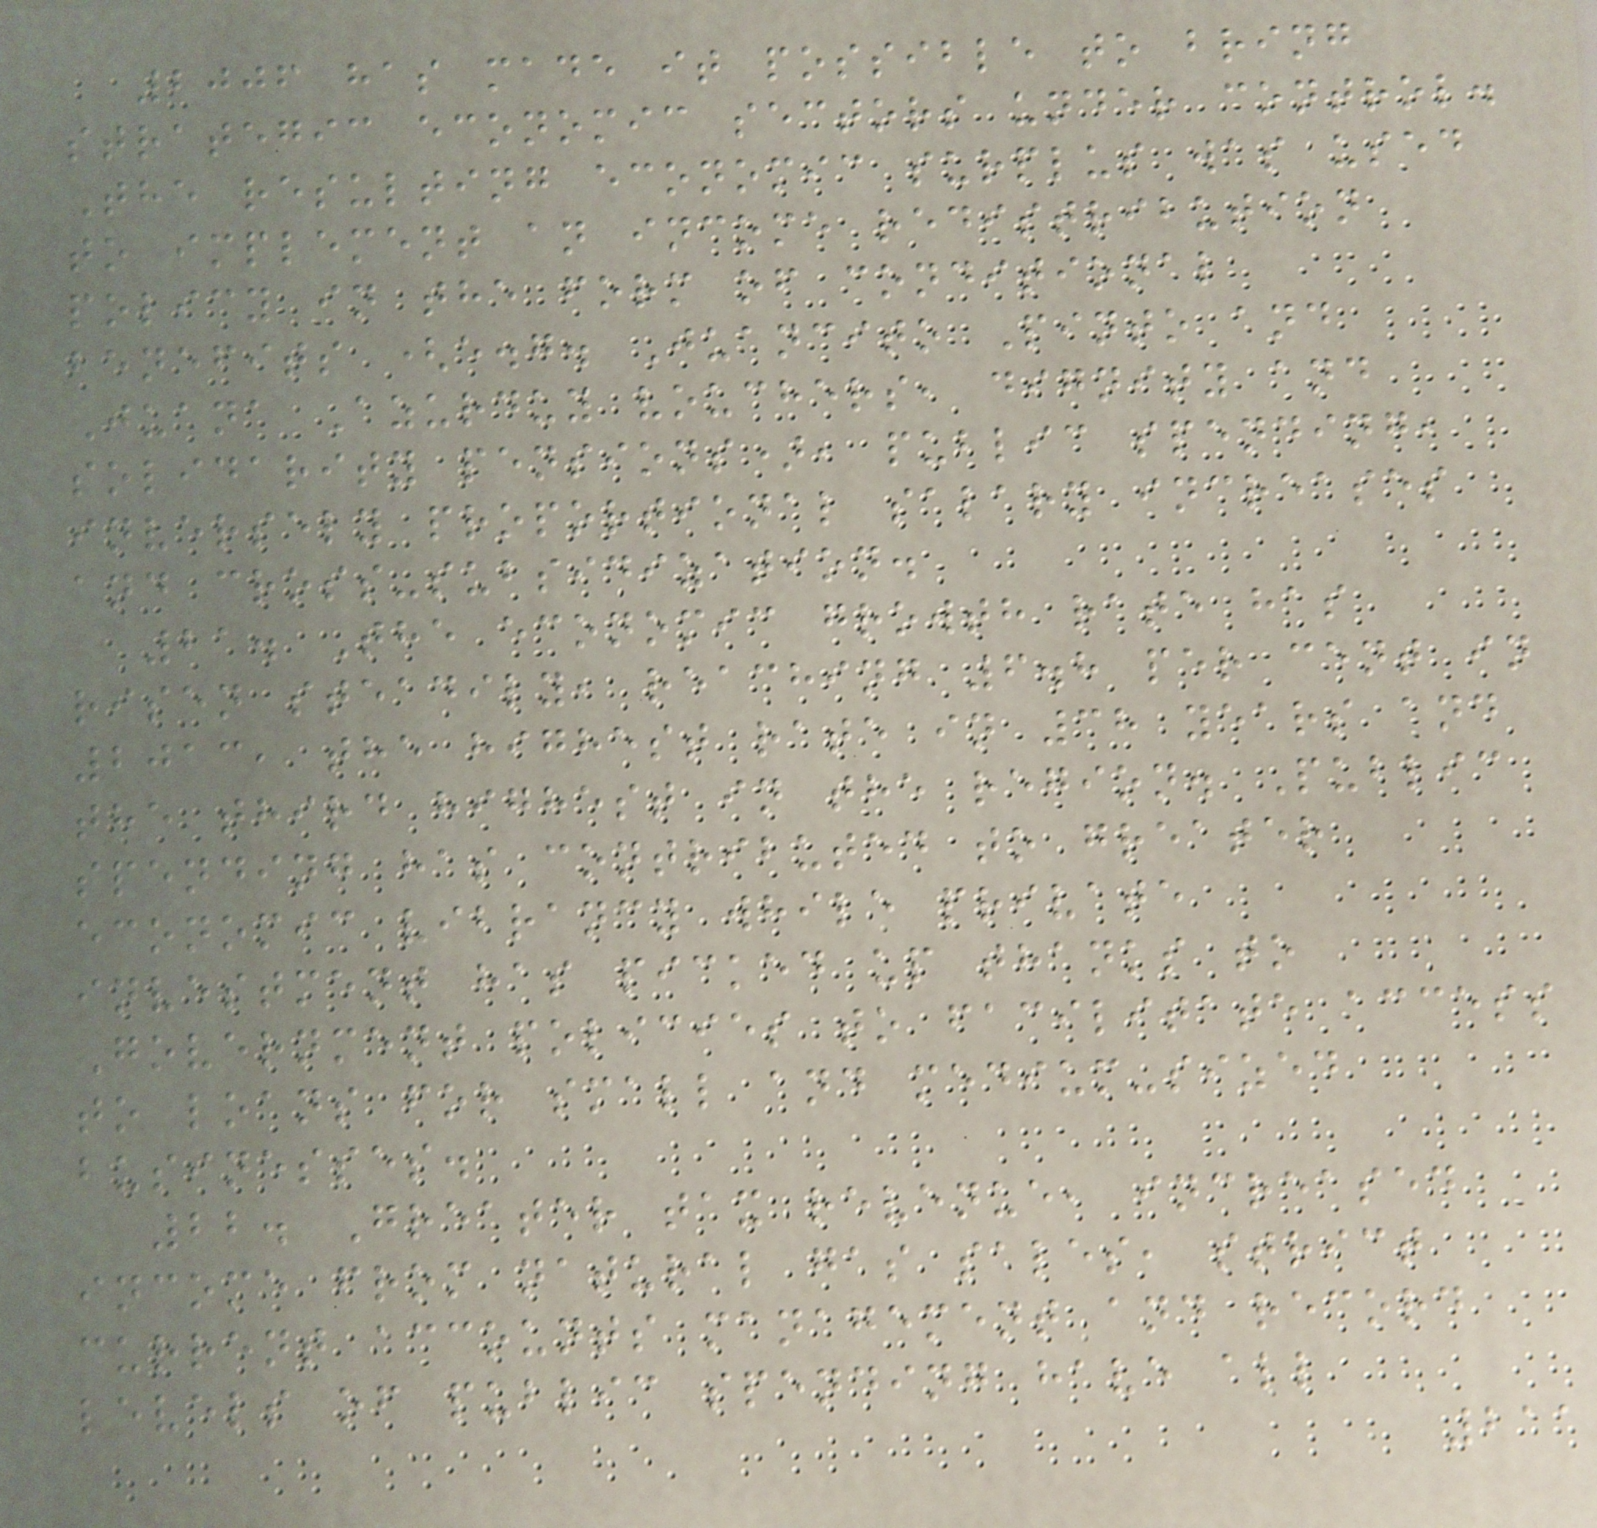2006 has made it possible to bring
strategic economic sectors under control.
The resulting economic surplus was used
to implement an income redistribution
policy in the form of conditional
benefits (e.g. Juancito Pinto and
Juana Azurduy vouchers, dignity and
solidarity pensions), public spending,
inversely proportional salary increases
and cross-subsidization.
21. The economic growth rate has
risen steadily, reaching 6.8 per cent in
2013, the highest rate in 38 years and
the third highest in the region. Public
spending has contributed to greater
economic vibrancy while private
investment has picked up thanks to
Government policies to facilitate access
to loans for small and medium-sized
businesses.
22. Greater tax revenue, increased
income from natural gas sales, strict
current accounts management and record
levels of public spending have all
211
